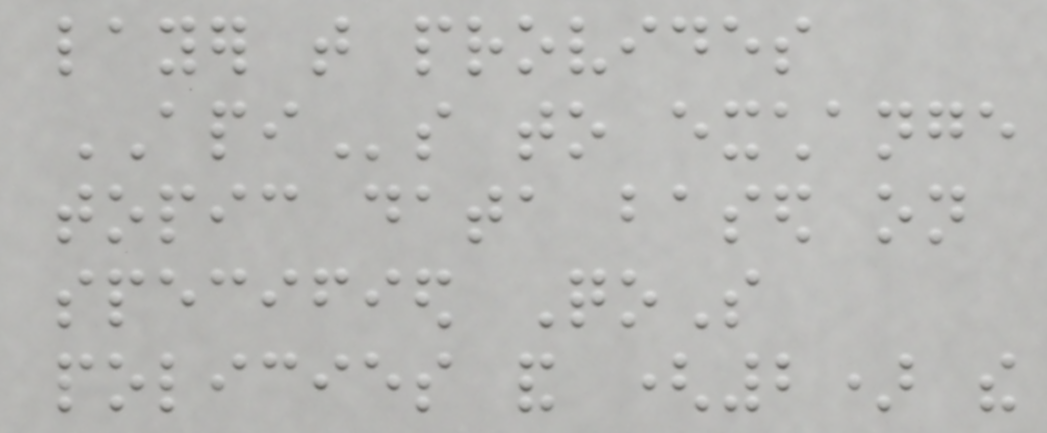layer that provides
APIs to exchange
topic data based on
specified QoS
policies and (2) the
